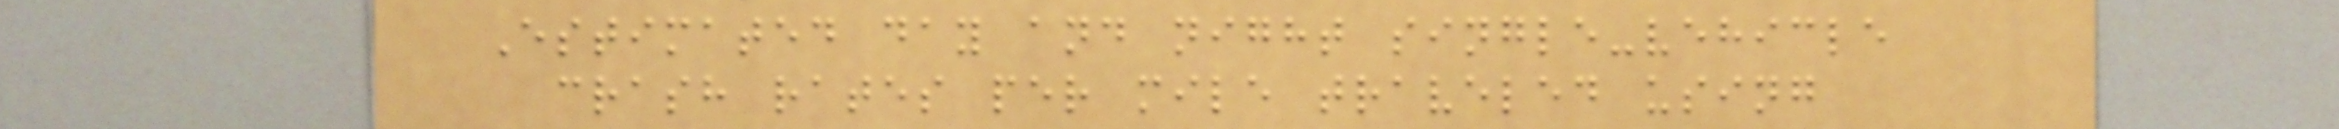Estimated day and night single-vehicle
crash rates per mile traveled using
